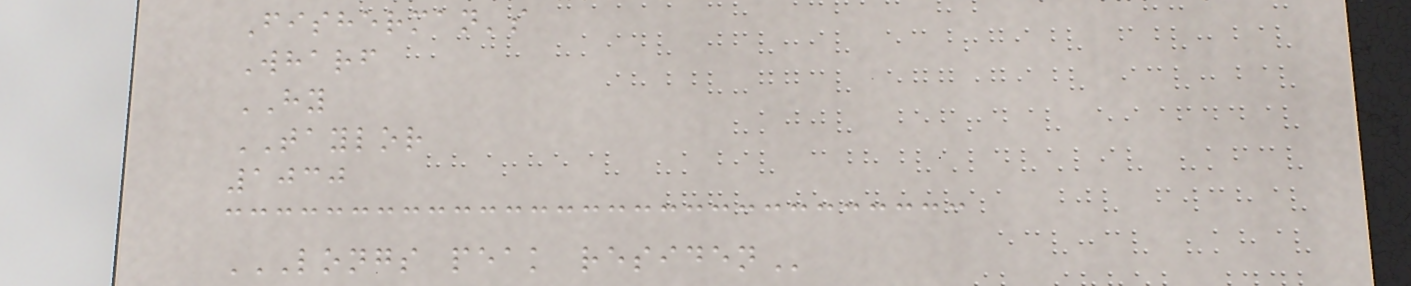Fisherman's
Wharf
HY
TAYLOR
1030
LONGS PEAK RESIDEN
